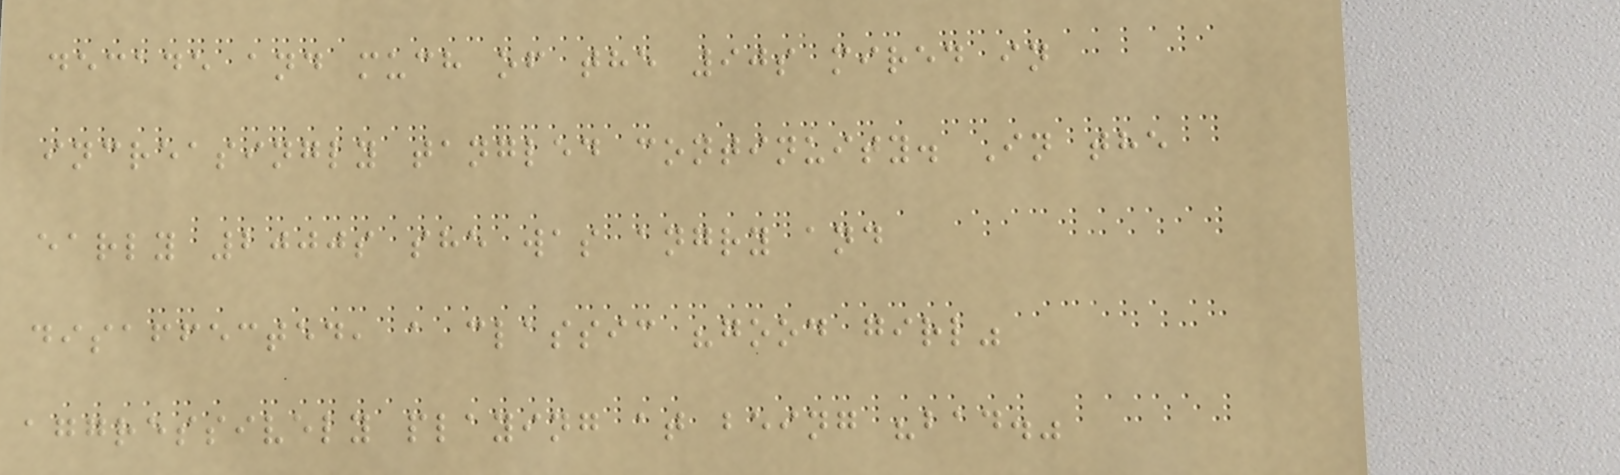decade and much of the 90s mired in
increasingly tangled continuity. In the
early 2000s she was angry and
disaffected, a classic "good girl"
aggressively playing at being "bad."
